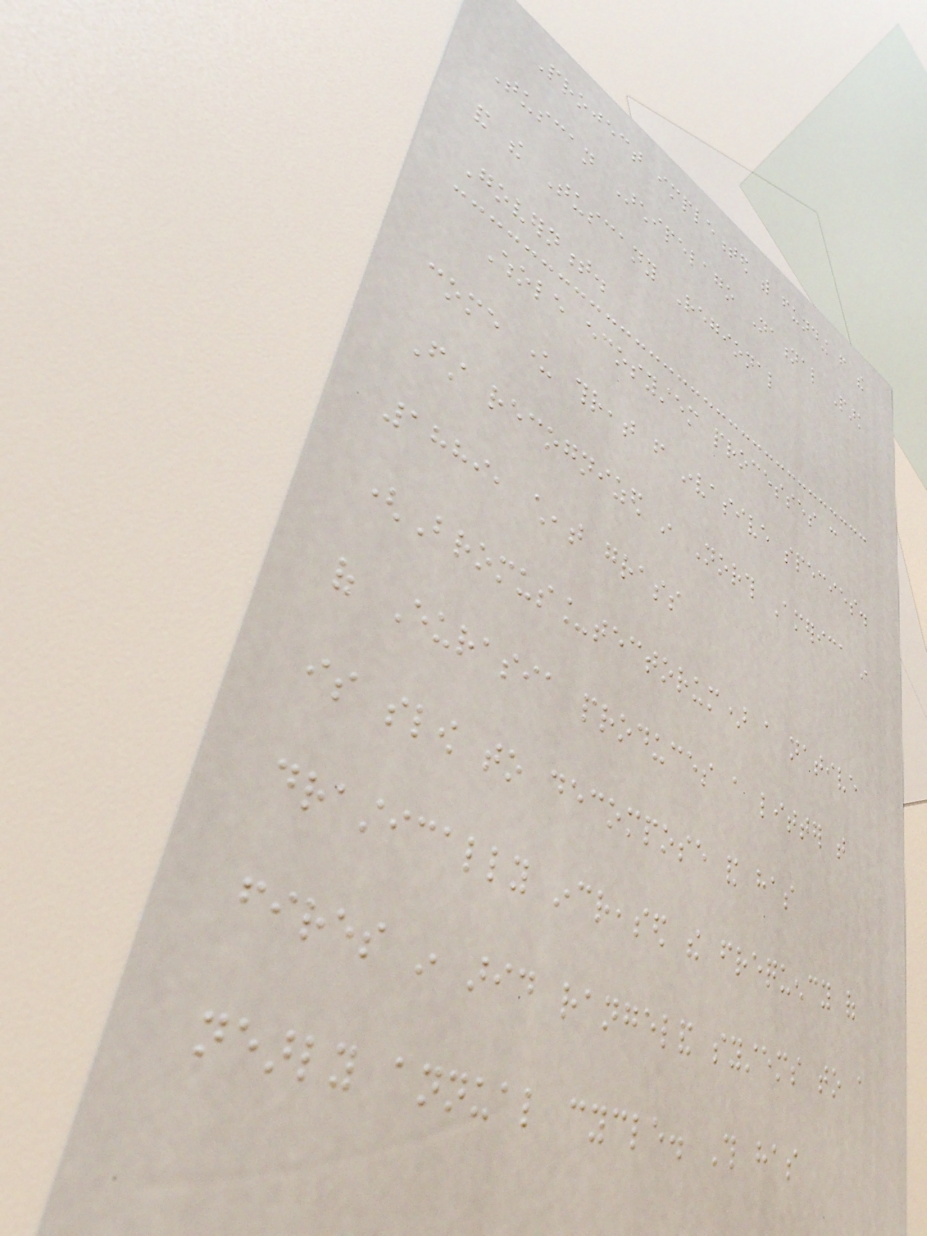Project implemented with funding from the
Tuscan Archipelago National Park
and the Tuscany Regional
Government.
Whole ecosystem processes can
come under threat from invasive species.
First recognized in North America in
1889, cheat grass
(Bromus_tectorum) a native
of Eurasia produces a litter that
is slow to decompose and has
drastically increased the frequency of
fires in arid rangeland systems to a
nearly annual cycle. This has
